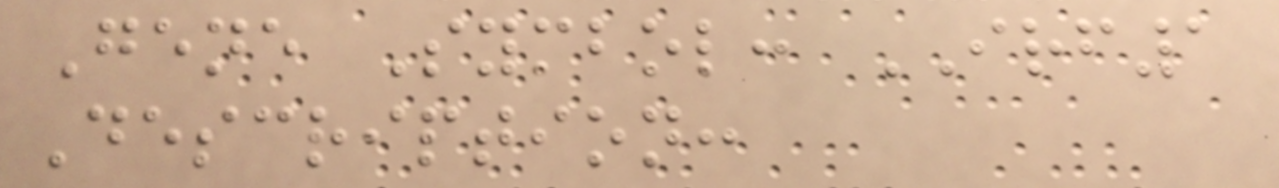Gene Symbol: IRF1
Description:
